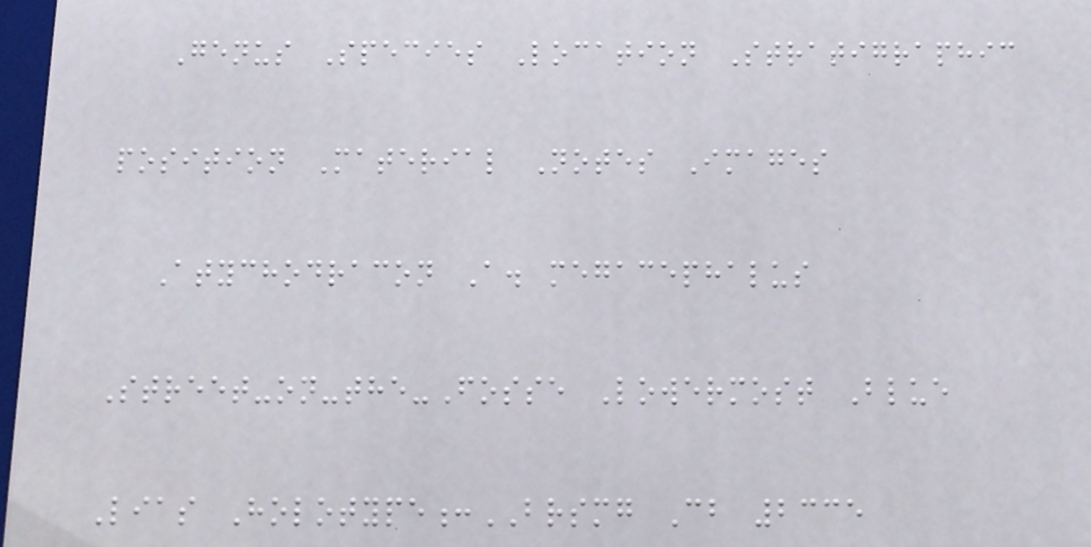Genus Species Location Stratigraphic
position Material Notes Images
Atychodracon A. megacephalus
Street-on-the-Fosse Lowermost Blue
Lias Holotype:BRSMG Cb 2335
